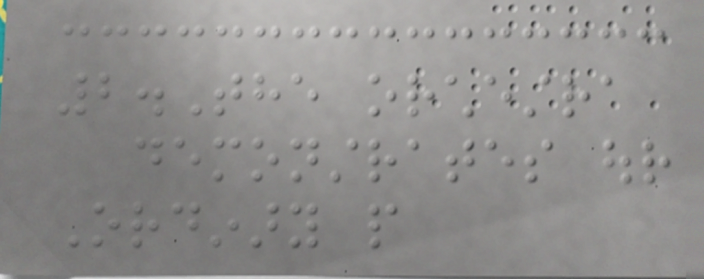2.The orchestra
demonstrates our
Ordinary people
